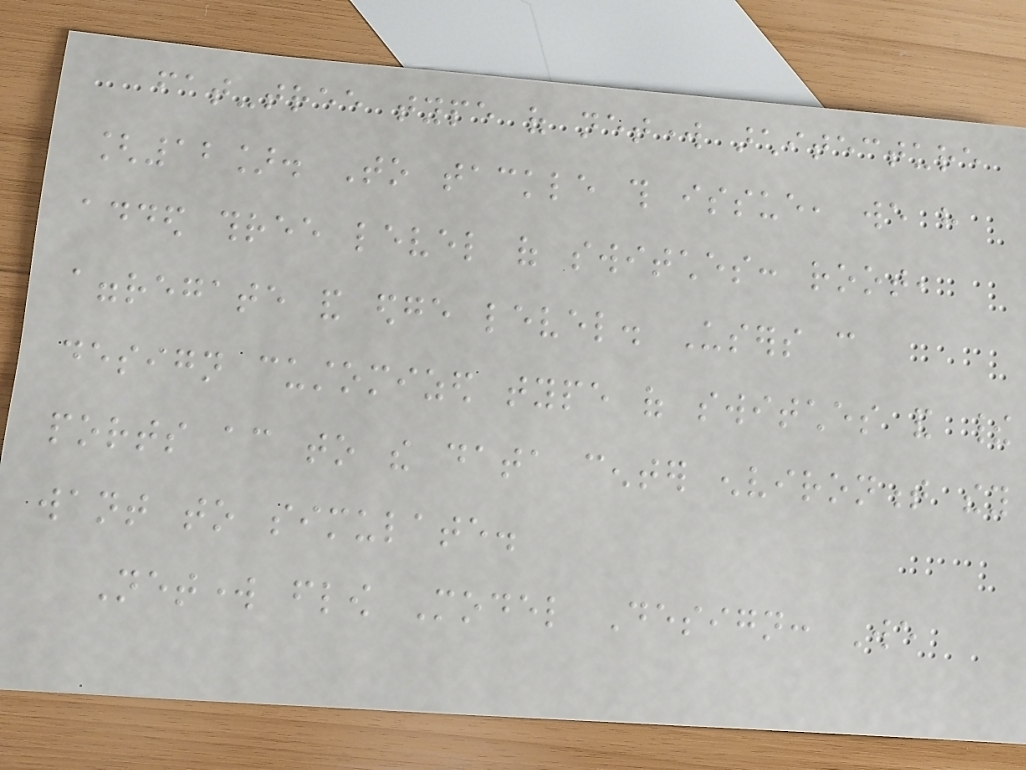fat-tree type of network architecture
[12]. To tackle this issue, we have
added three level of switches: root,
aggregate and edge level. Users can
design customized type of switches and their
ports according to the data center environment they
want to simulate.
Network flow Model Design: We
